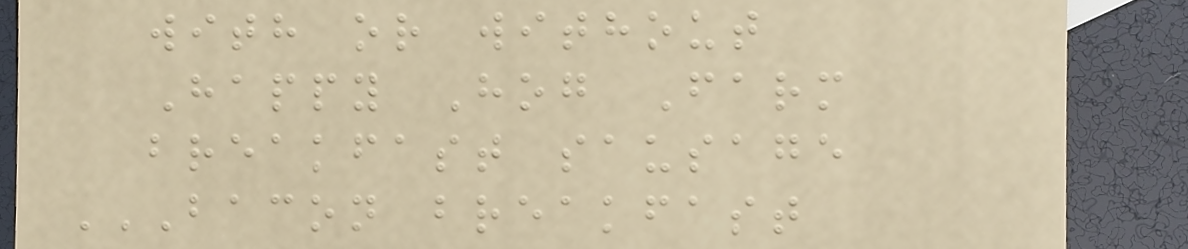with or without
Happy Hog Farm
breakfast sausage
BACON BREAKFAST
